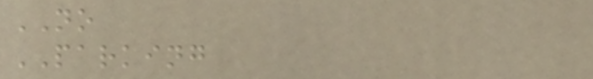NO
PARKING
